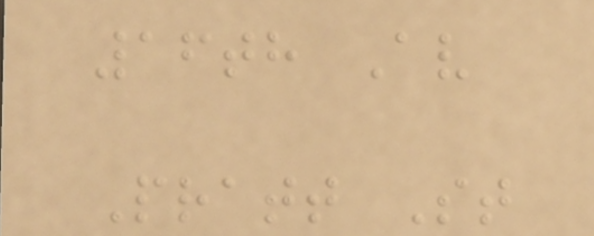16th Av
Pratt St
